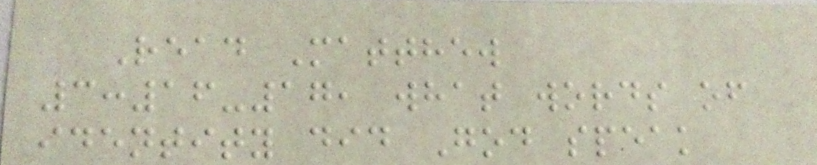Read Matthew
3:16-17, what words of
identity did God speak
